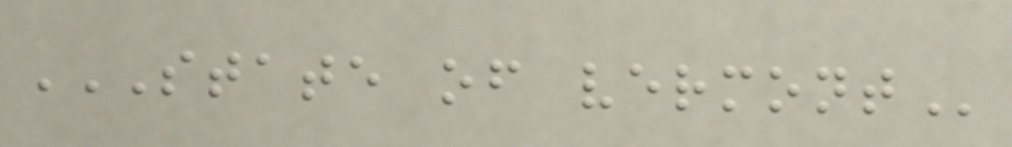STATE OF VERMONT
